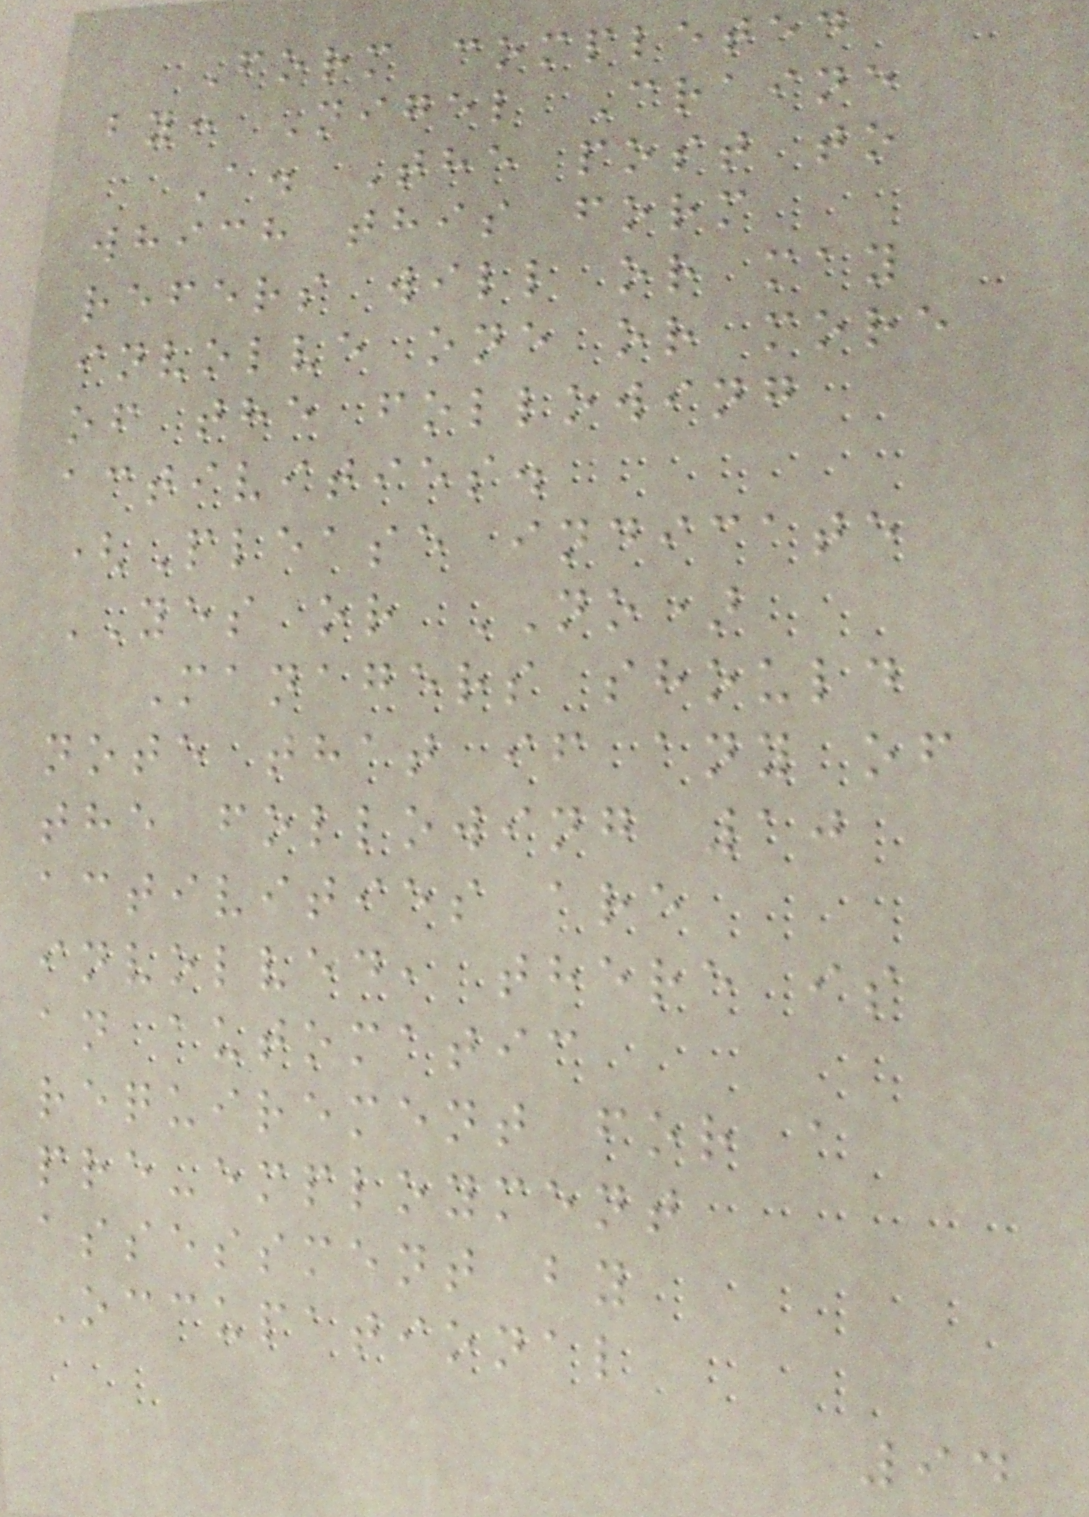Form completed
by: Nigel Craine
A. The post to
which this form
refers will or may
involve one or more
of the following
activities.
(Please indicate
YES or NO)
Managers should
note that if any of
the following 10
activities are
involved, there is
an automatic
requirement for a
pre-employment
assessment by
Occupational
94
